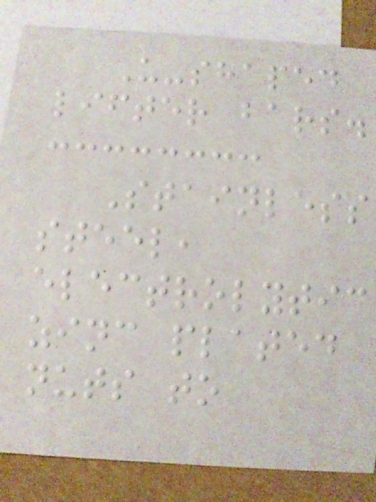U-shaped
lifter bars.
Stainless
steel,
electrolytic
zinc plated
nuts to
